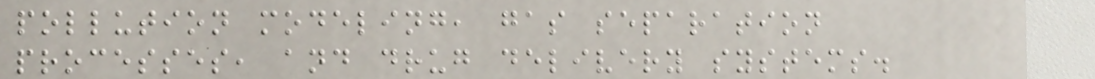pollution modeling, gas separation
processes, and drug delivery systems.
